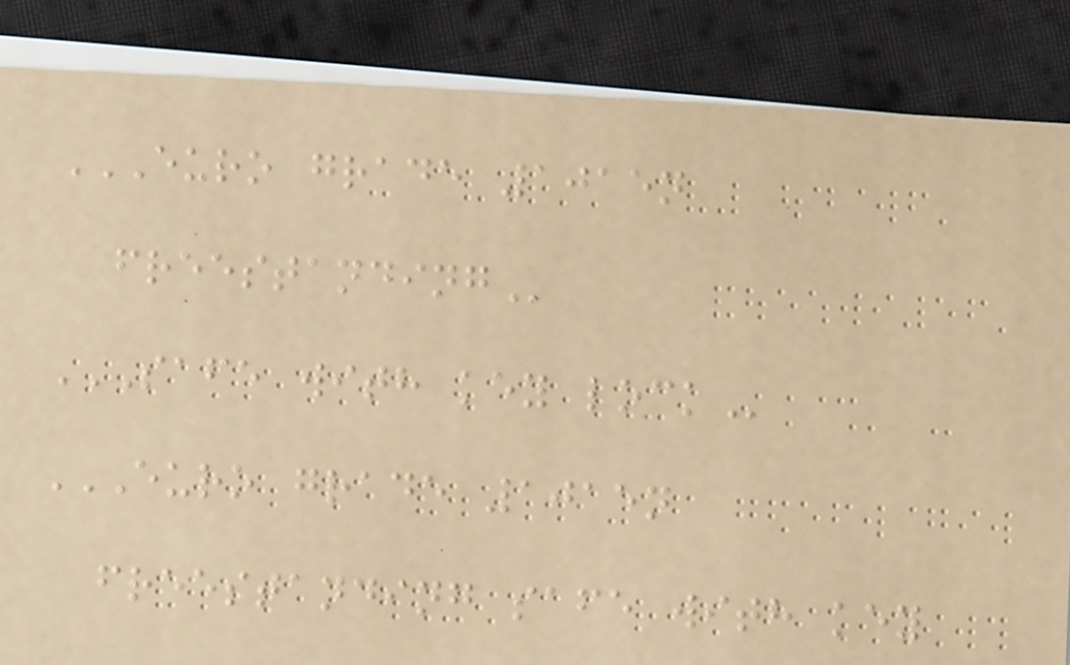EURO GRADE 1015N
FREESTANDING
SAFE WITH KEY LOCK
EURO GRADE 1015N
FREESTANDING SAFE WITH KEY
